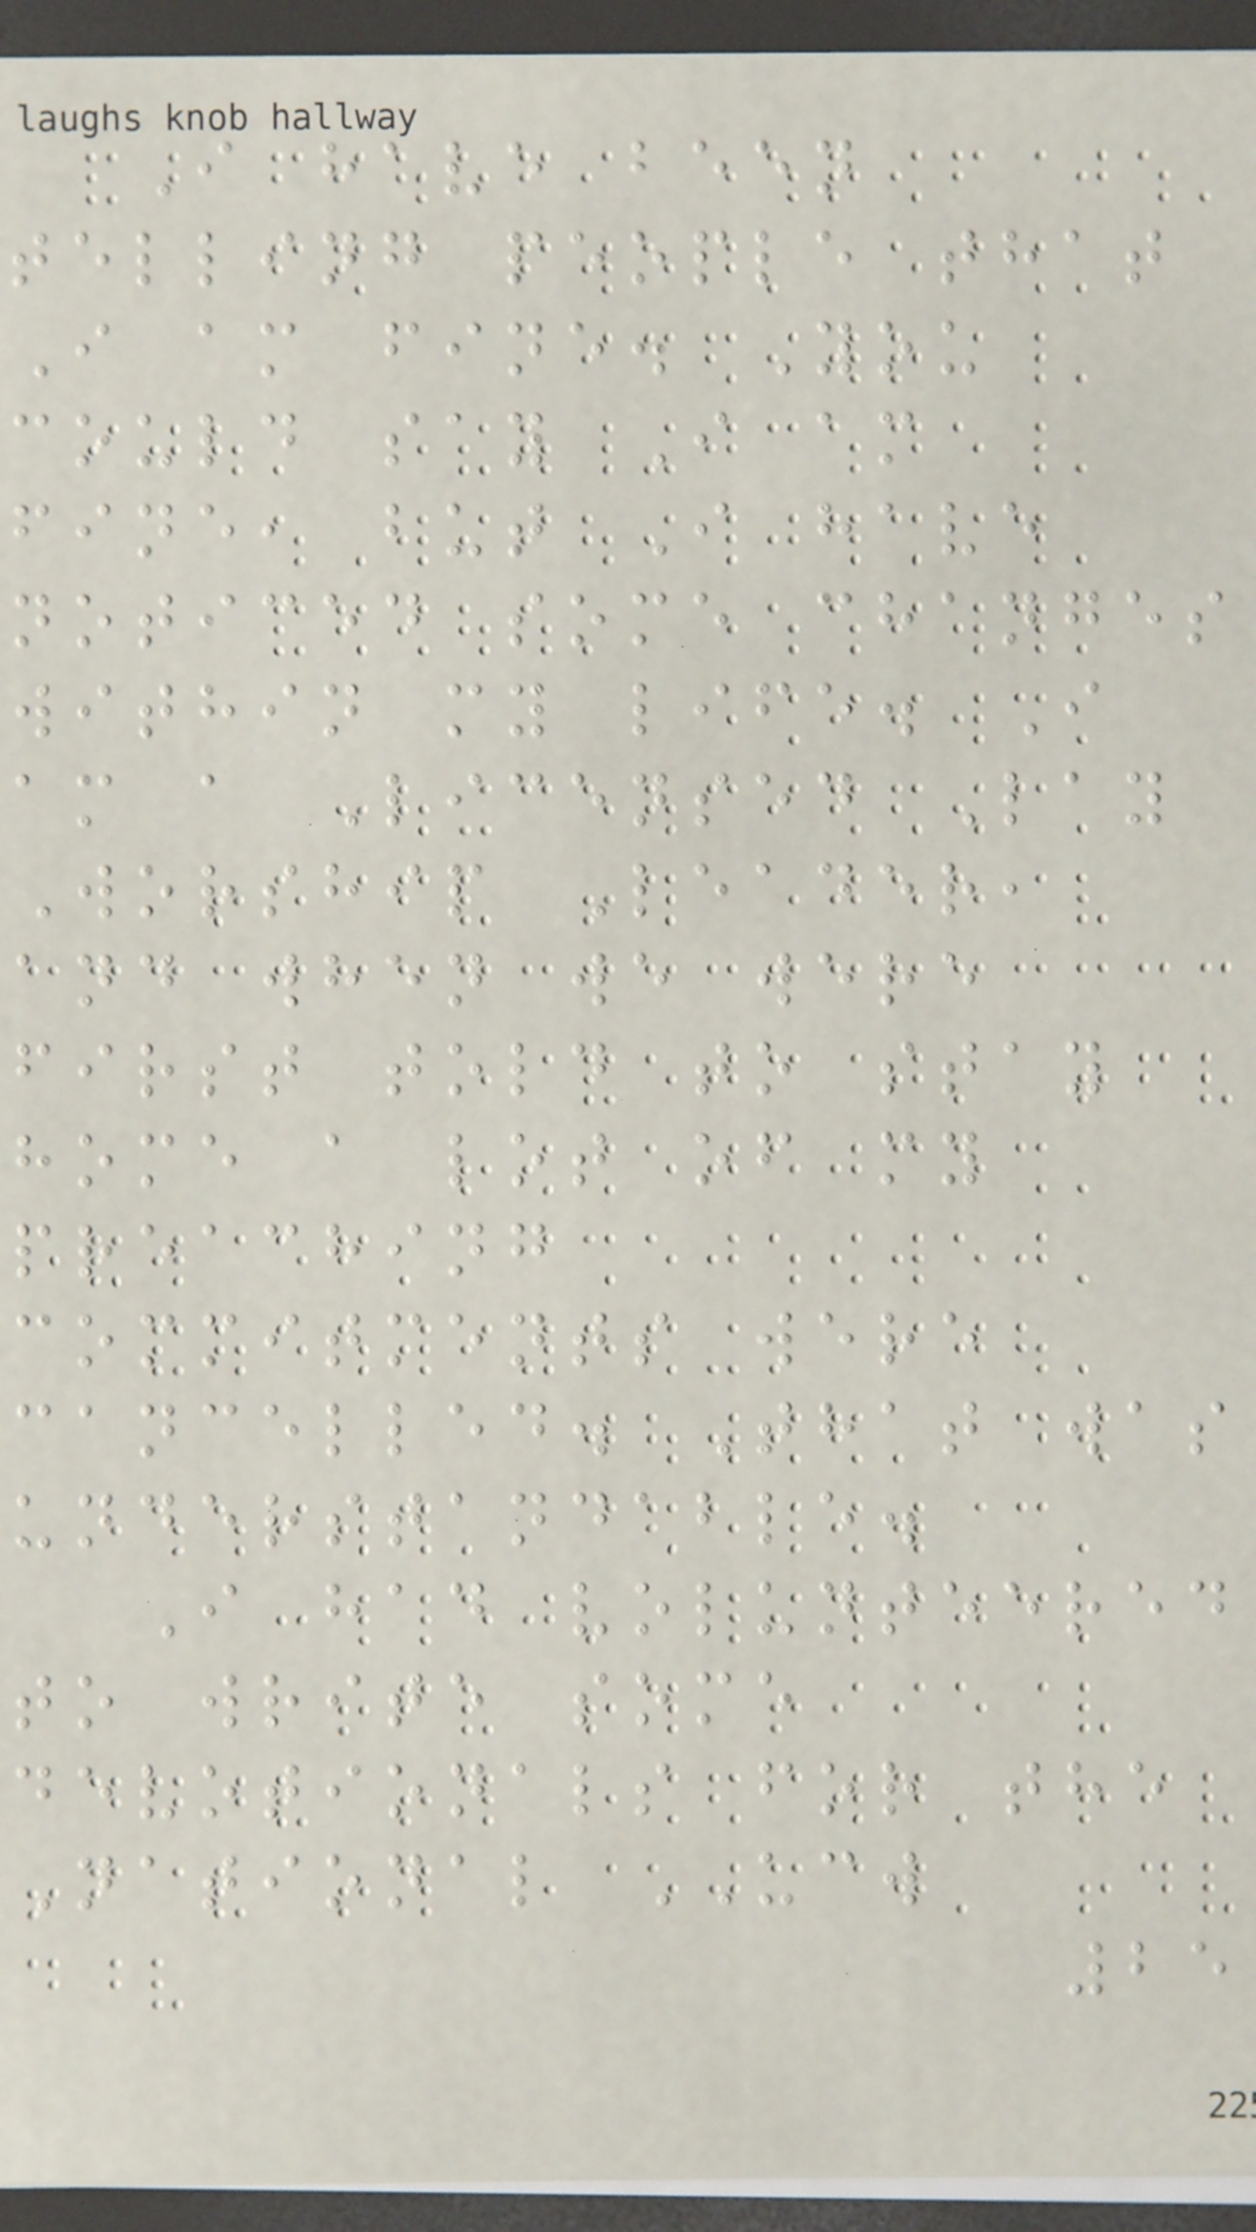I have been
telling people that
I am fine. You
could say I am
fine, but I have
noticed some changes
within my life. I
am a Licensed Lay
Worship Leader,
and when we were
first told to stay
home a lot of my
preaching
commitments were
cancelled. That was
understandable.
I had volunteered
to write some
devotionals for the
National UCW
25
